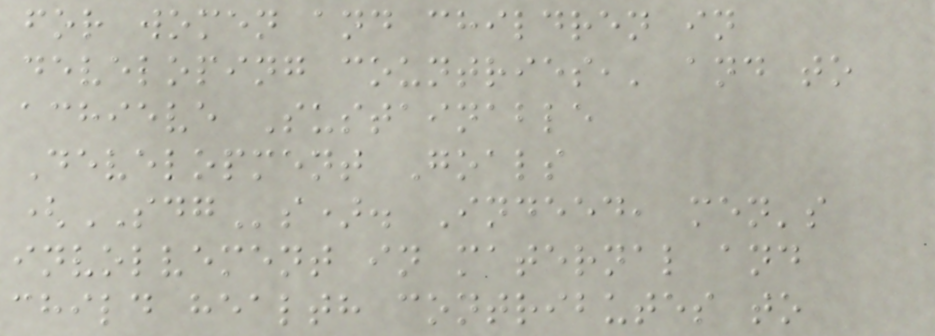for women and children in
developing countries,' and to
achieve Sustainable
Development Goals
(SDGs). Indeed, men's
involvement in maternal and
child health contributes to
